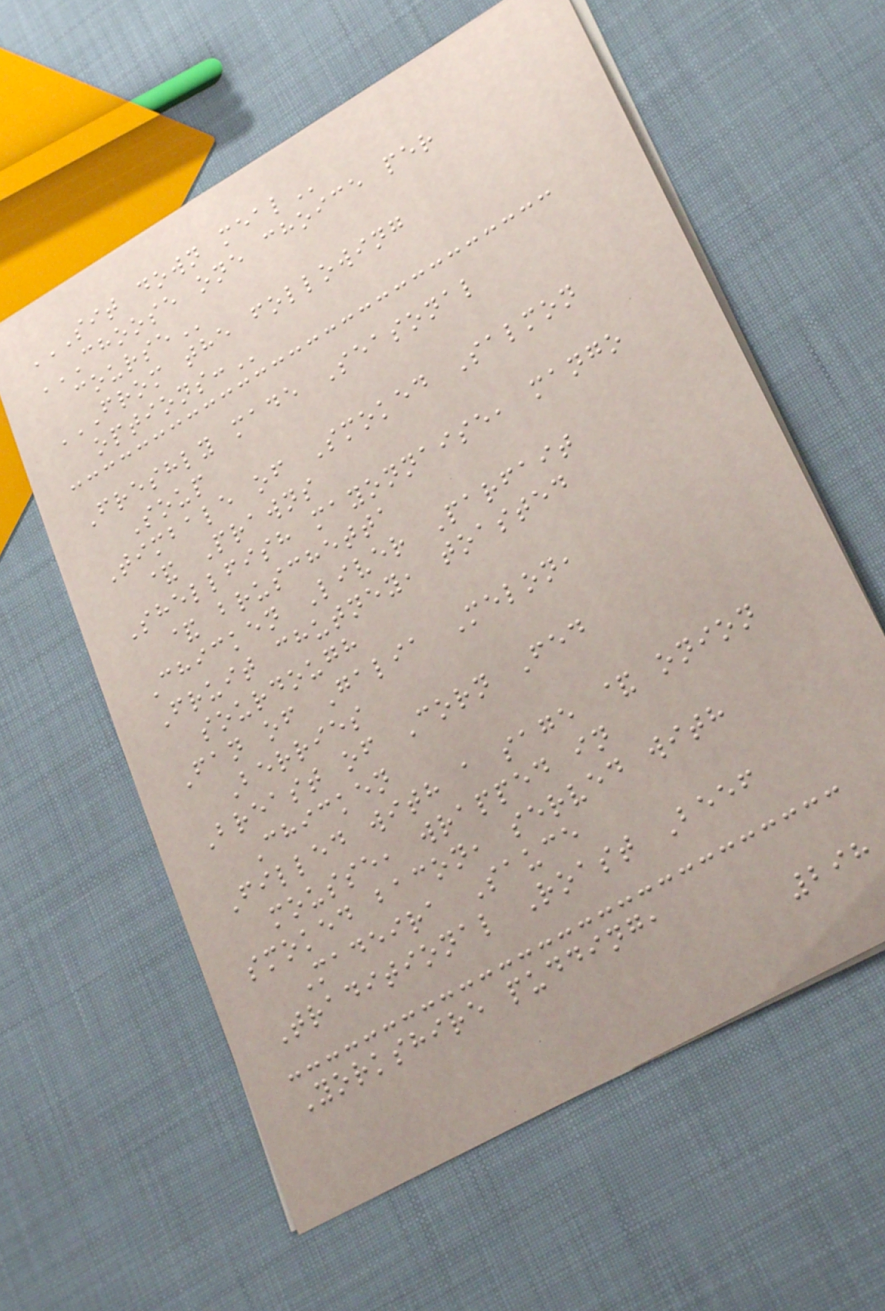SIT DOWN MEAL
CHOOSE ONE CHOICE PER
COURSE
FROM THE FOLLOWING
OPTIONS:
Freshly made Seasonal
Soup
Timbale of Smoked Salmon
& Prawns
Shellfish mayonnaise, mango
& bruschetta
Chicken Liver Parfait
Fruit chutney, toasted
sourdough
Fan of Galia Melon,
Berries
Breast of Corn Fed
Chicken
Filled with a sage & onion
mousse, wrapped in
smoked bacon, served with
Madeira Sauce
Traditional Roast Beef
Yorkshire pudding,
298
